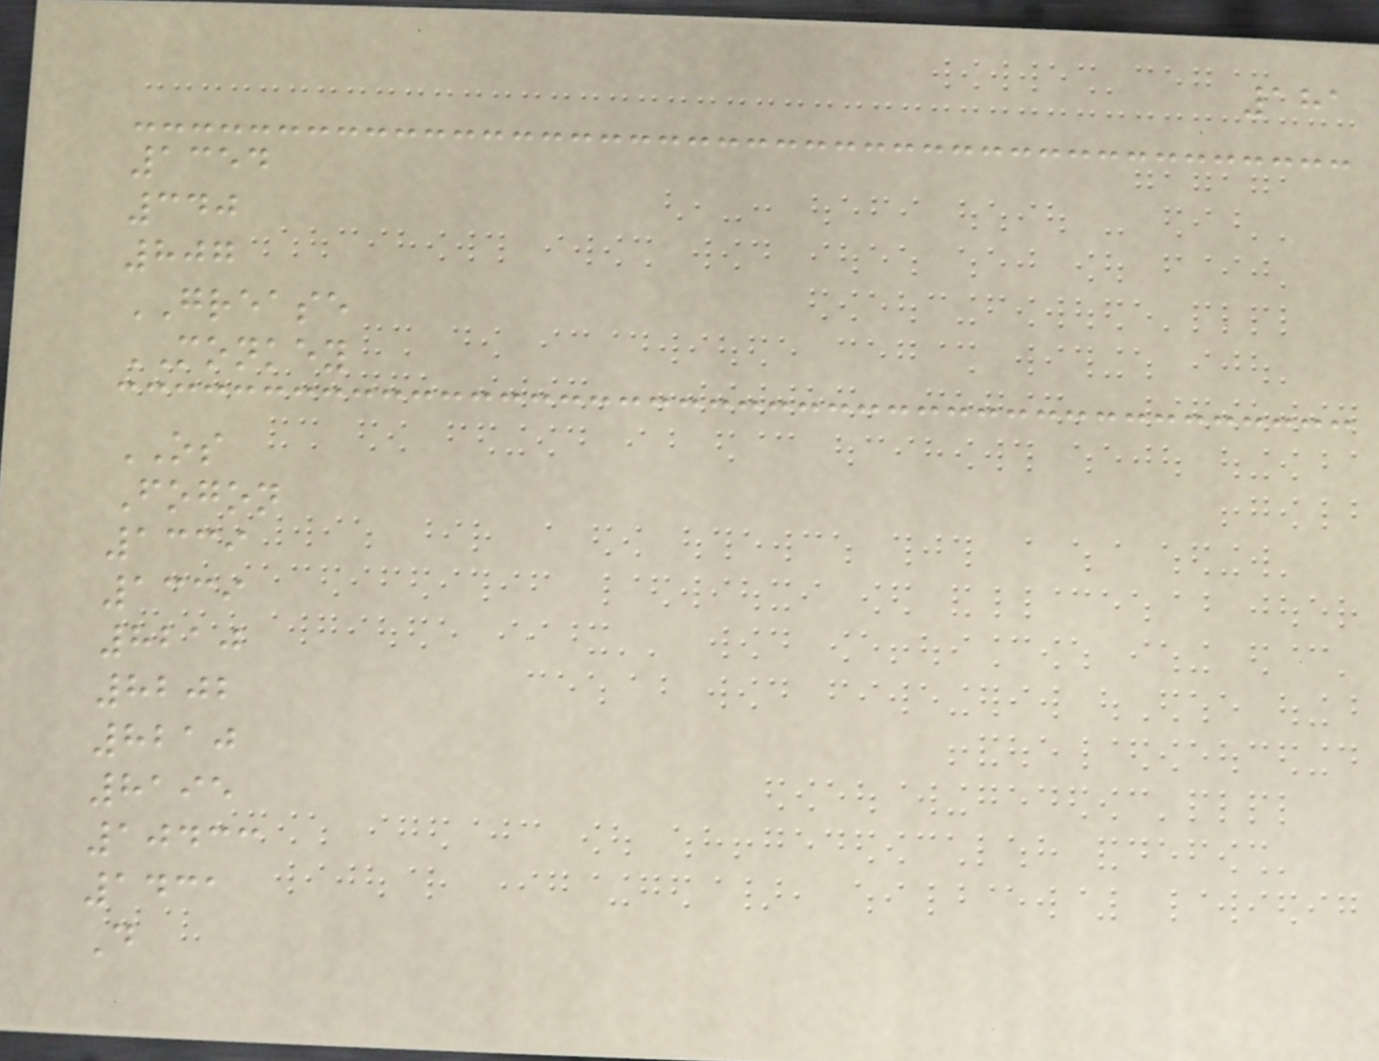181
1354
340
807
GREASE
MONKEY
OS
Fogon
1339
1339
8210
8202
8210
8195
10433
1431
D
